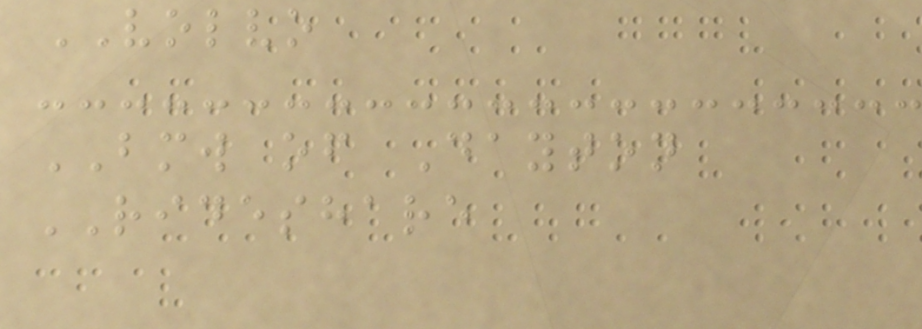VOLVO
BMW of Dayton
RIDESHARE
